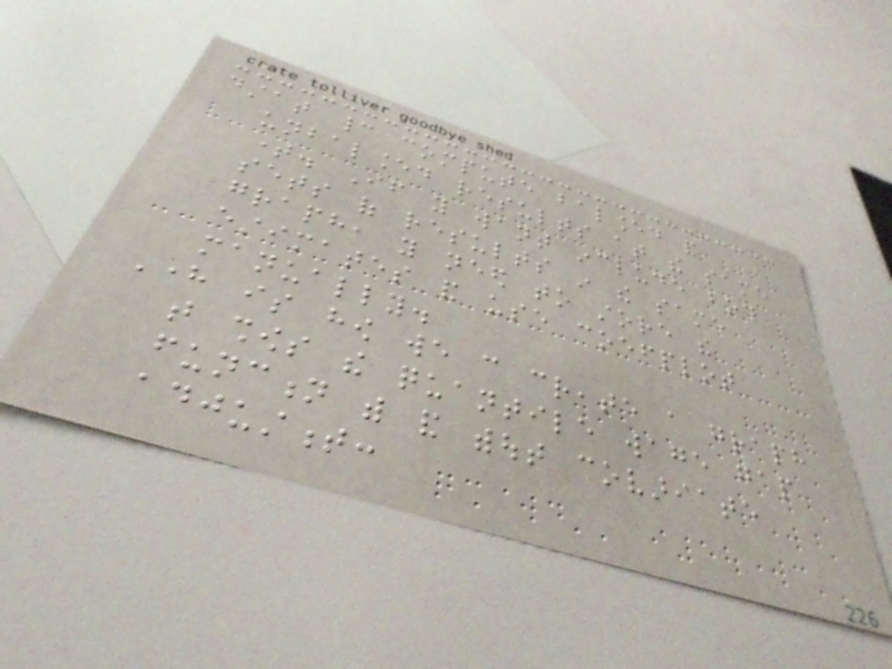dstat cannot compute balanced and
unbalanced results at the same
time. If you want include both
sets of results in the same
graph, you need to store the
estimates and use coefplot
manually.
Here is how we can create a graph
that shows the quantile wage gap
function with and without covariate
adjustment:
